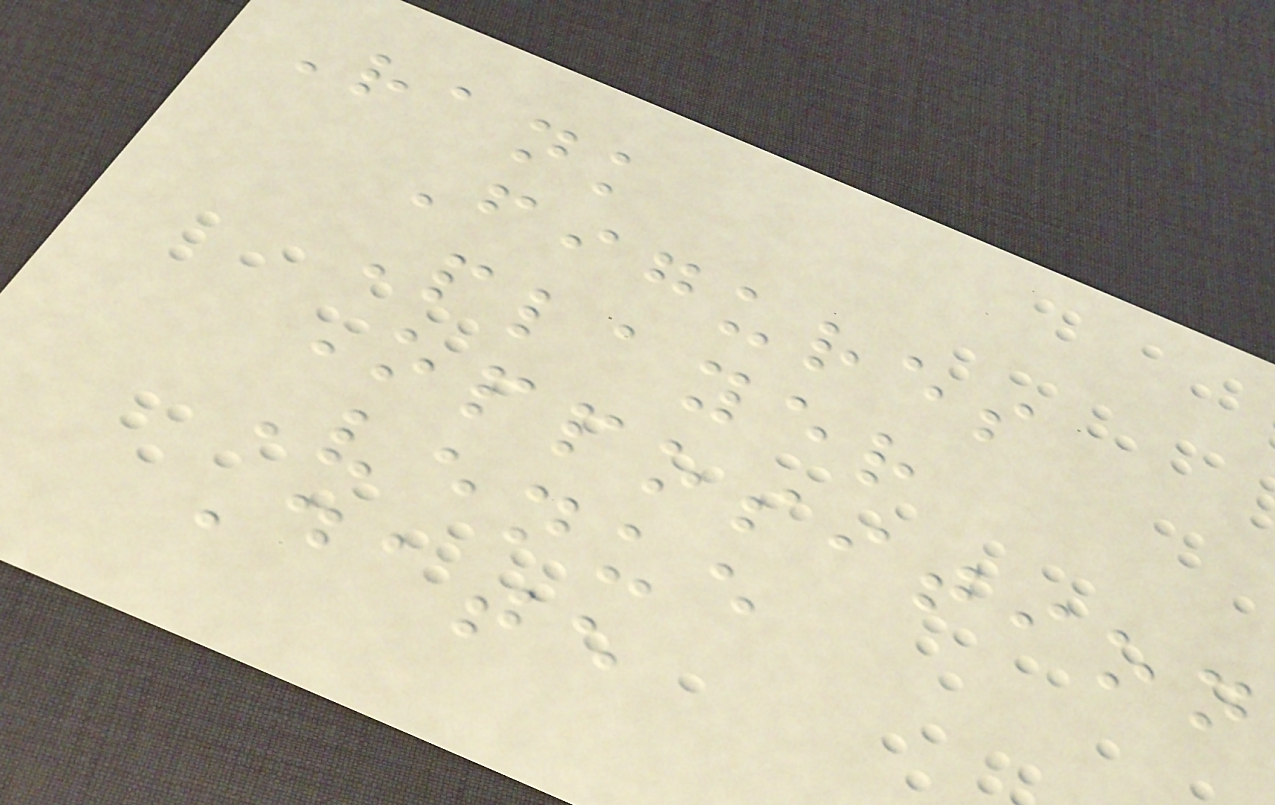Rank
Figures
Player
Opposition
Venue
Date
